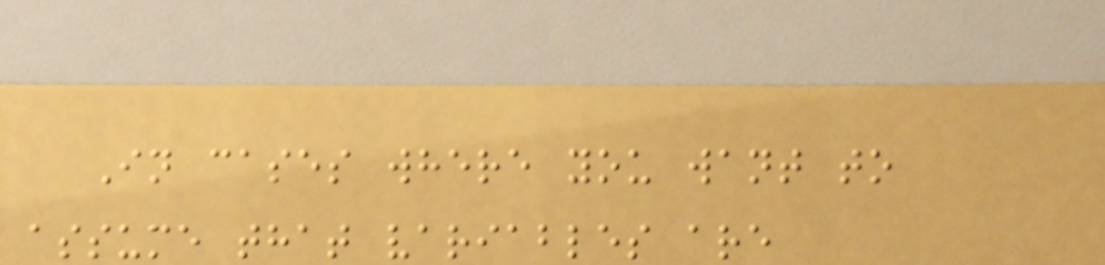In cases where you want to
assume that variables are
